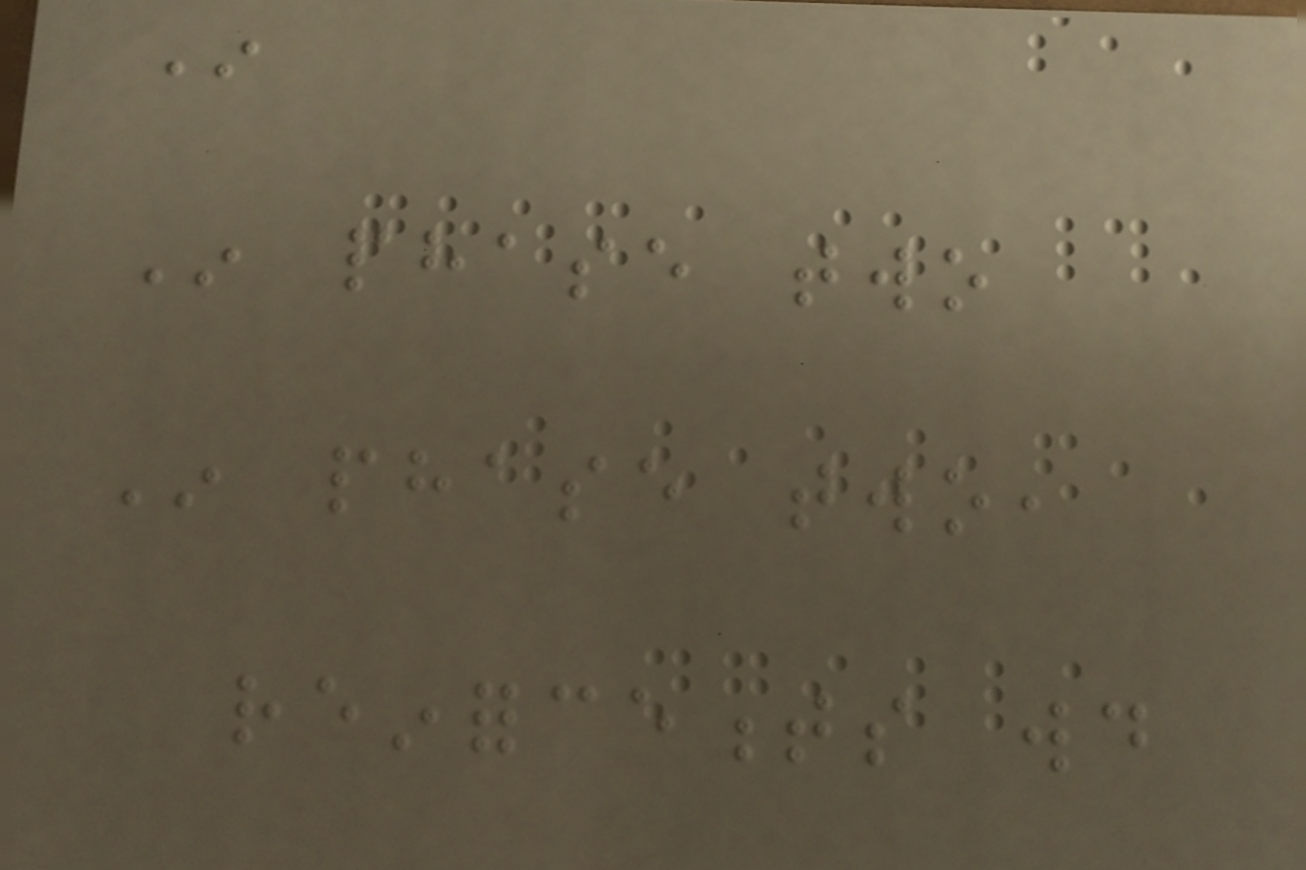In
In phase two
In phase two,
reinforcements would
